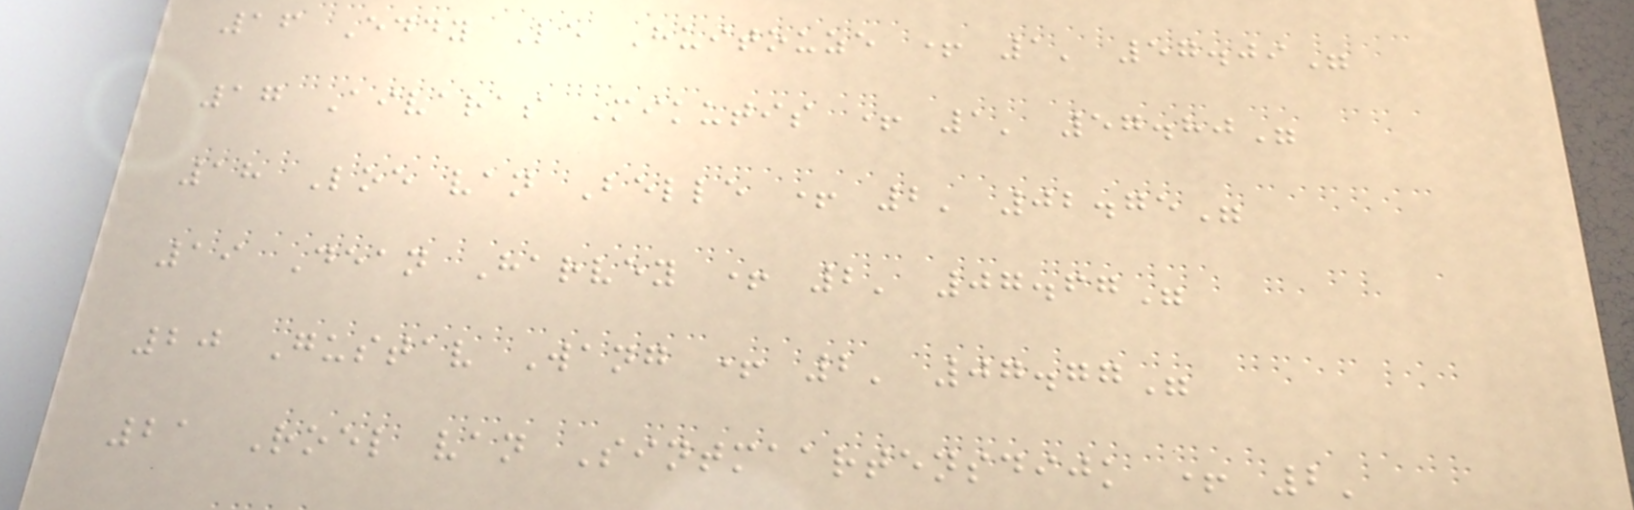16 Eddy Le Huitouze + 1' 57.09"
17 Aivaras Mikutis + 1' 57.80"
18 Loe van Belle + 2' 02.75"
19 Dean Harvey + 2' 07.67"
20 Gustav Wang + 2' 07.77"
21 Roel van Sintmaartensdijk + 2'
